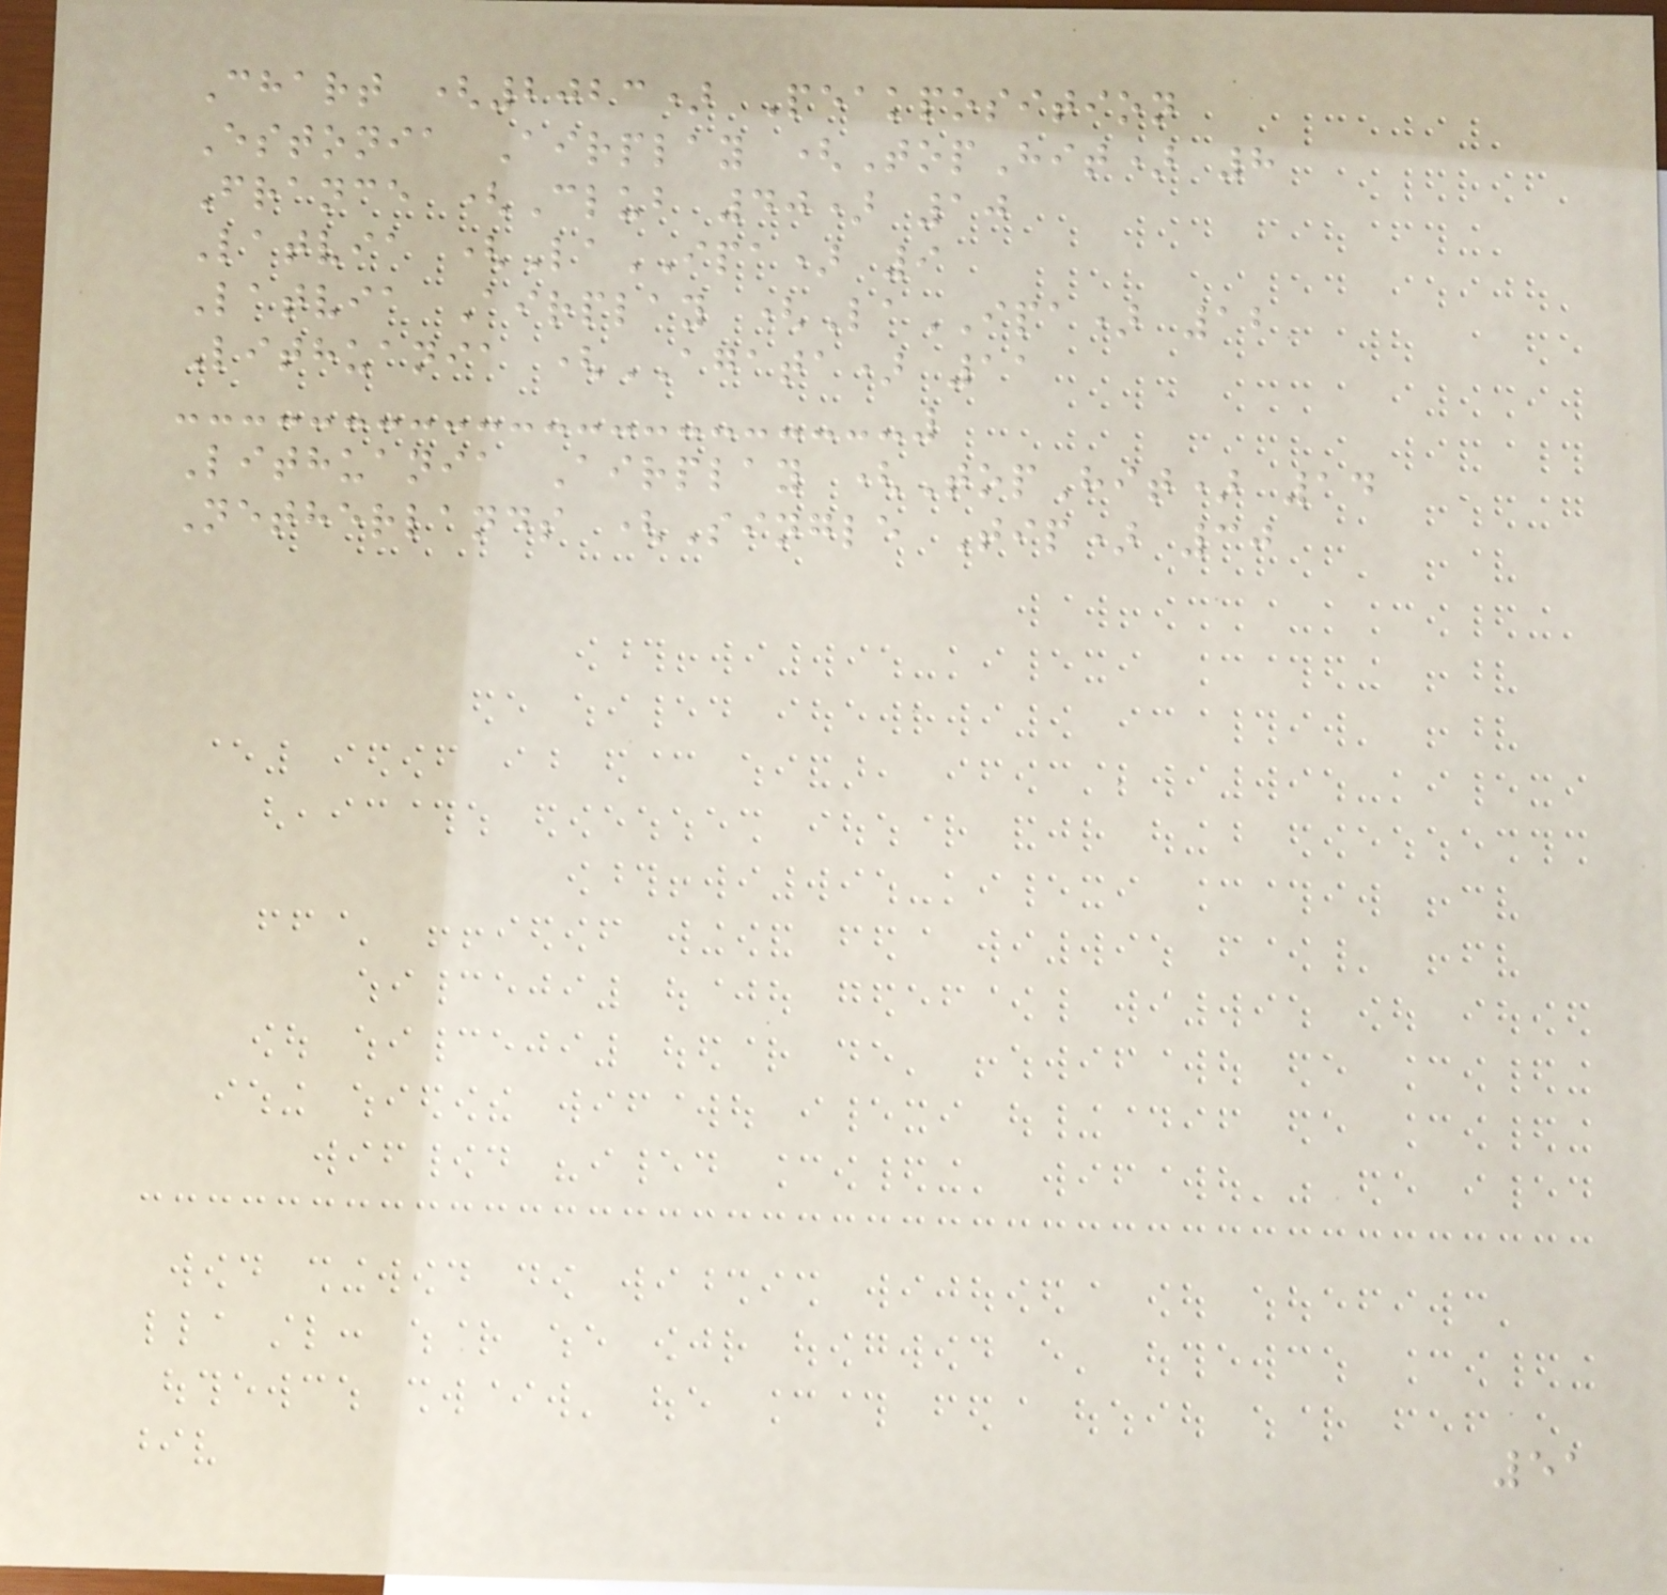Chart (2023) Peakposition
Estonia Airplay (TopHit) 8
France (Club 40) 10
Latvia (LaIPA) 9
Latvia Airplay (LaIPA) 12
Lithuania (AGATA) 11
Lithuania Airplay (TopHit) 14
Netherlands (Single Tip) 30
51
